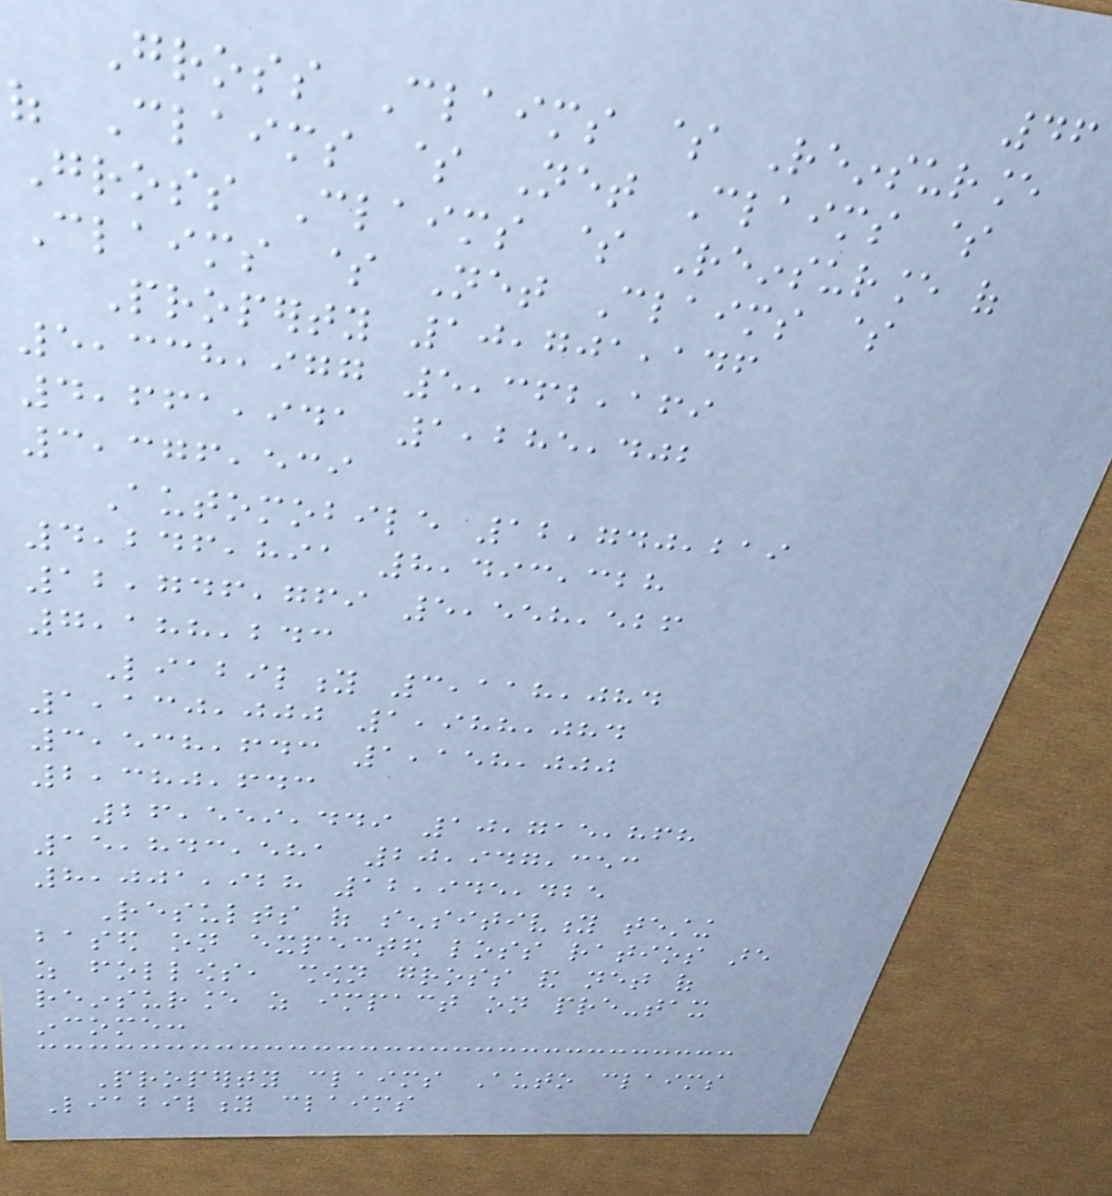46
Gross Claims $ Reinsurance
of Claims $ Net Claims $
Gross Claims $ Reinsurance of
Claims $ Net Claims $
Property 10,701,146
5,338,977 5,362,169
4,661,941 1,285,402
3,376,539
Automobile 12,740,219
4,246,891 8,493,328
12,746,769 5,558,526
7,188,243
Liability 3,118,084
1,130,000 1,988,084
3,538,643 1,158,000
2,380,643
26,559,449 10,715,868
15,843,581 20,947,353
8,001,928 12,945,425
Results of sensitivity testing
based on expected loss ratios are
as follows, shown gross and net of
reinsurance as impact on pre-tax
income:
Property claims Auto claims
Liability claims
